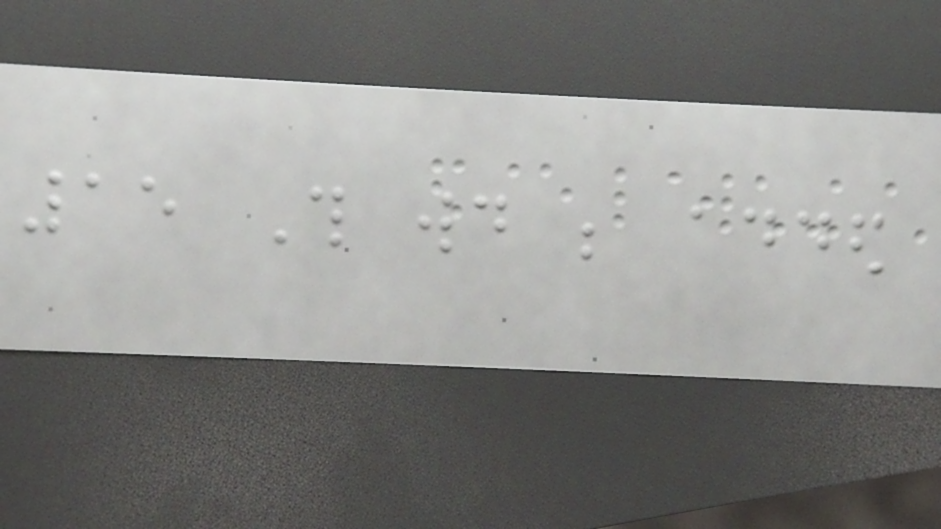15 This would be added
